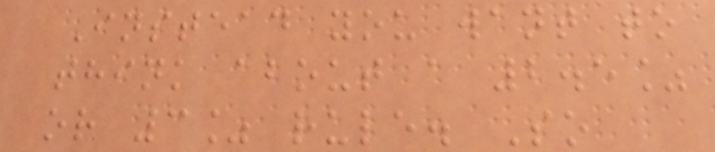Instead you want to
think about a 2.5%
or 3% rule. So
